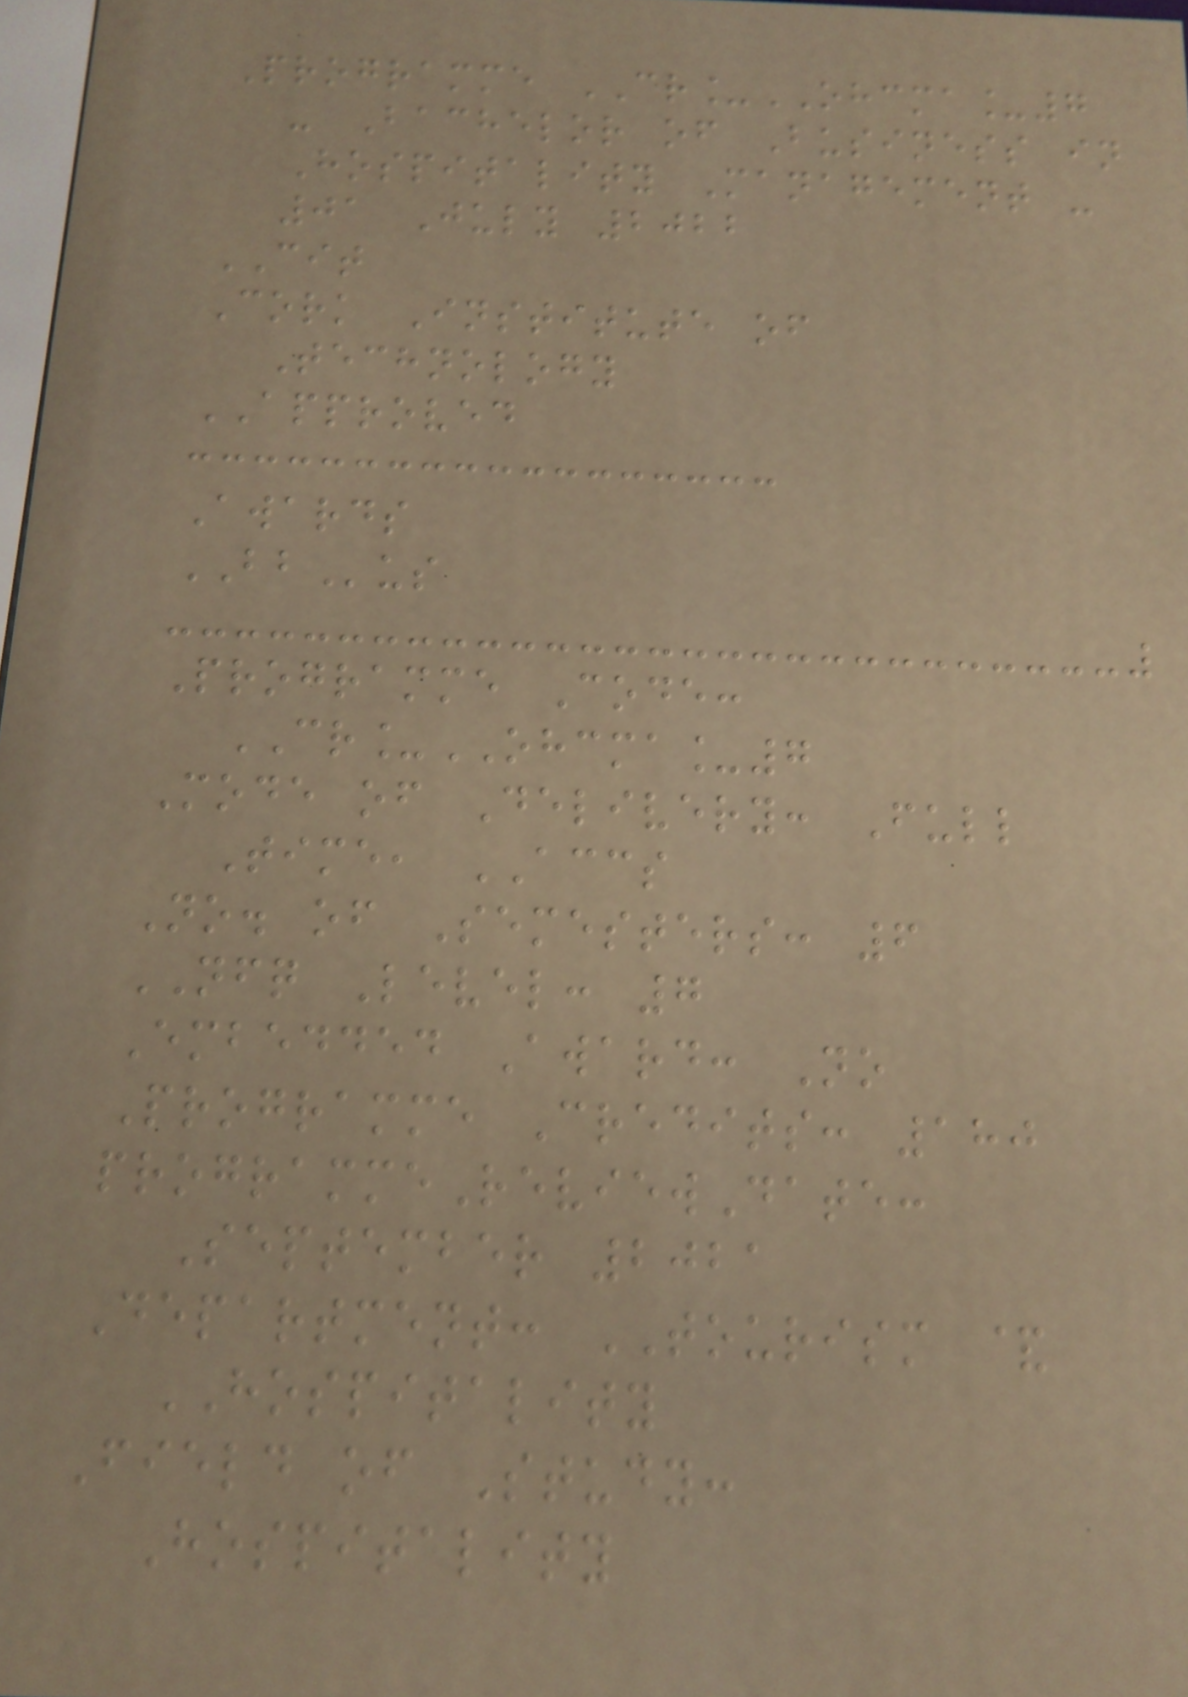Programme CR_OHCMA_7
- Bachelor of Business in
Hospitality Management -
01 July 2022
CIT
Cork Institute of
Technology
APPROVED
Awards
BBus
Programme Code:
CR_OHCMA_7
Mode of Delivery: Full
Time, ACCS
No. of Semesters: 6
NFQ Level: 7
Embedded Award: No
Programme Credits: 180
programmeReviewDate:
September 2021
Department: TOURISM &
HOSPITALITY
Field of Study:
Hospitality
